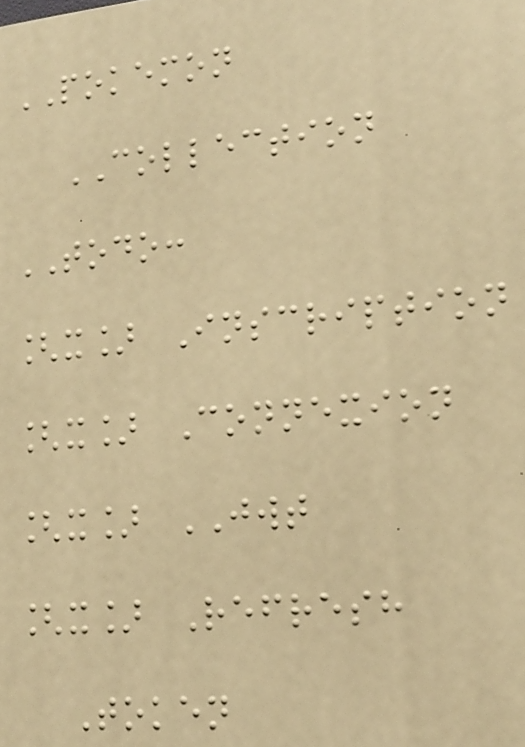POKEMON
COLLECTION
TODO:
[x] Inscription
[x] Connexion
[x] JWT
[x] Refresh
Token
